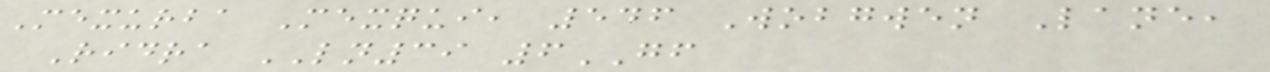Mexurba Mexqui, 546 Wobgwen Lane,
Ridra LN39 6GF
